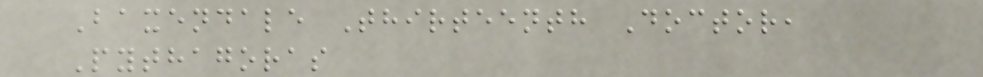Baxendale Thirteenth Doctor,
Pythagoras
